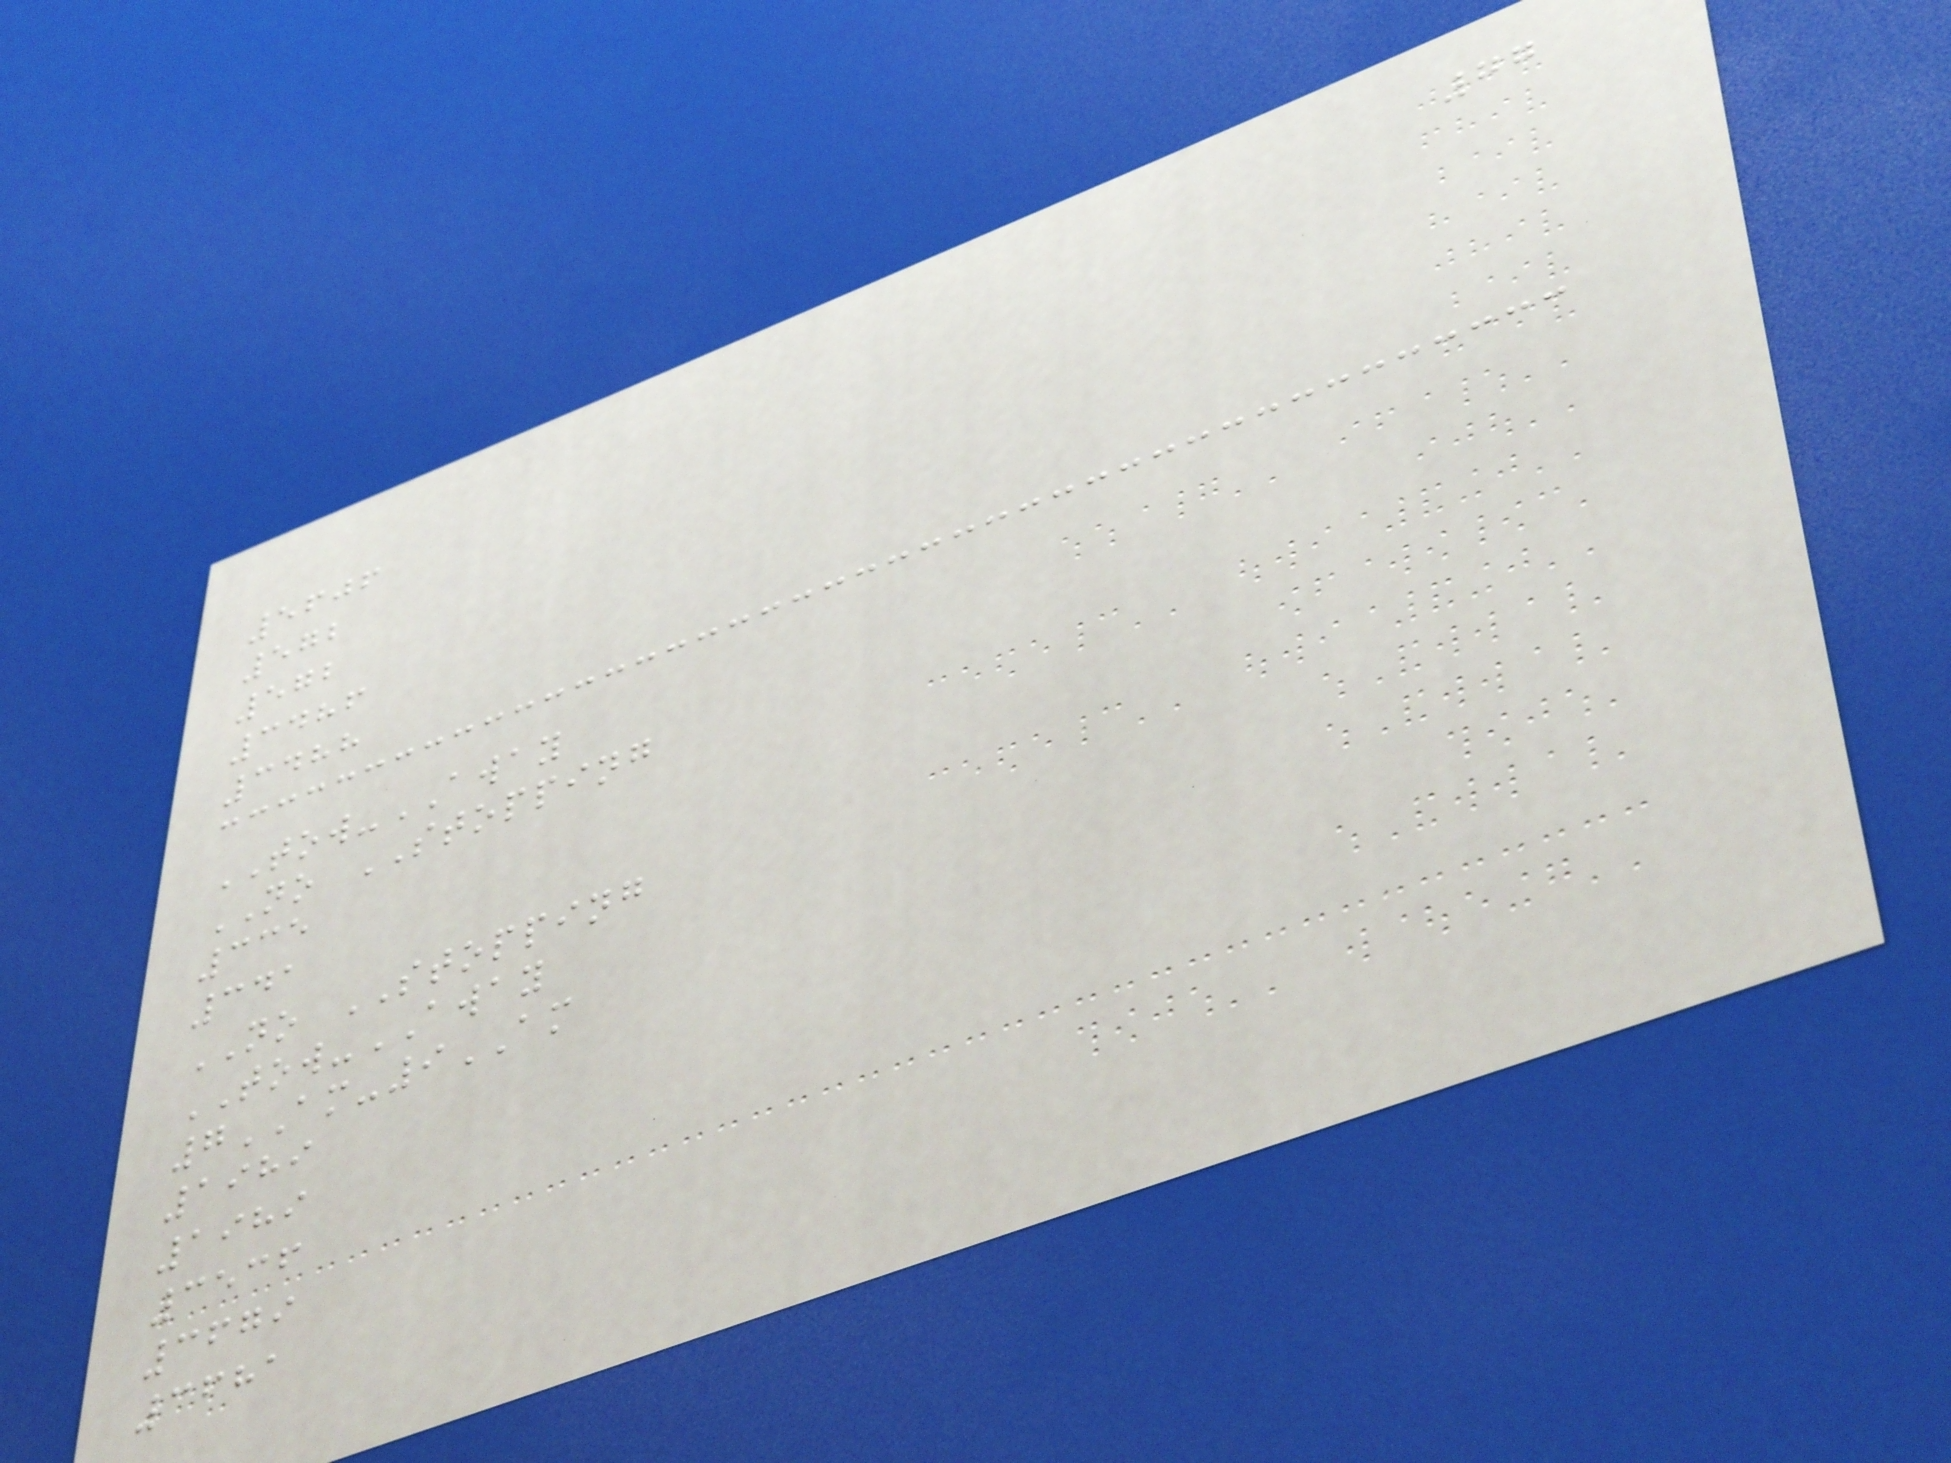77
5606
572
572
3486
3488
TOW-AWAY
NO STOPPING
335
341
NO STOPPING
TOW-AWAY
7AM-9AM
1989
1989
3536
3679
3681
